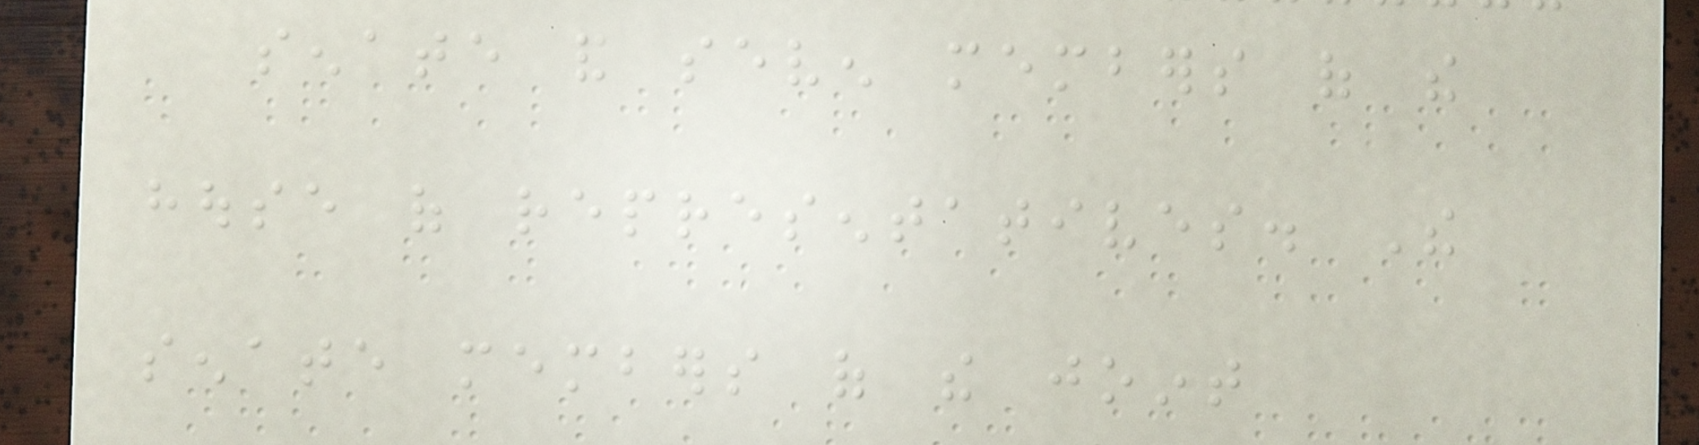senate and seven members of the
house of representatives. The
senate members of the joint
